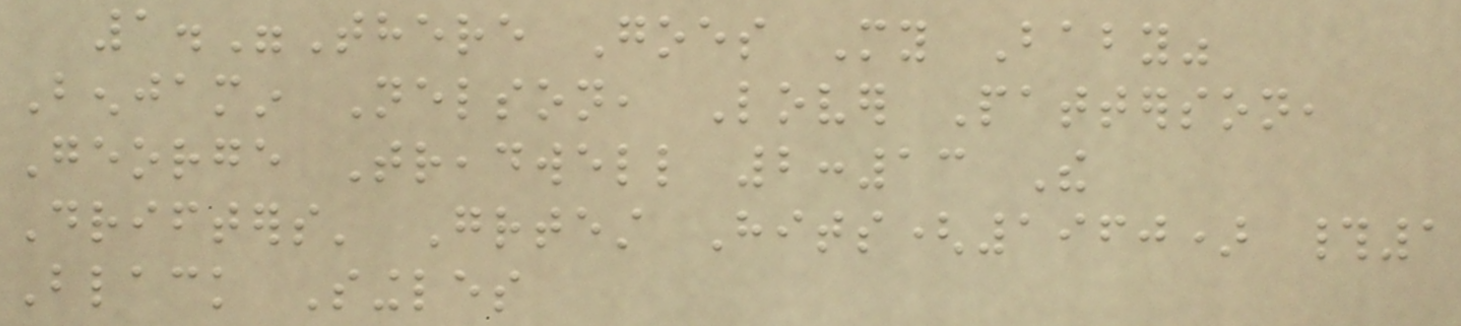1."There Goes My Baby"
Benjamin Nelson, Lover Patterson,
George Treadwell 2:13 The
Drifters' Greatest Hits(1960) #1
Black Singles
